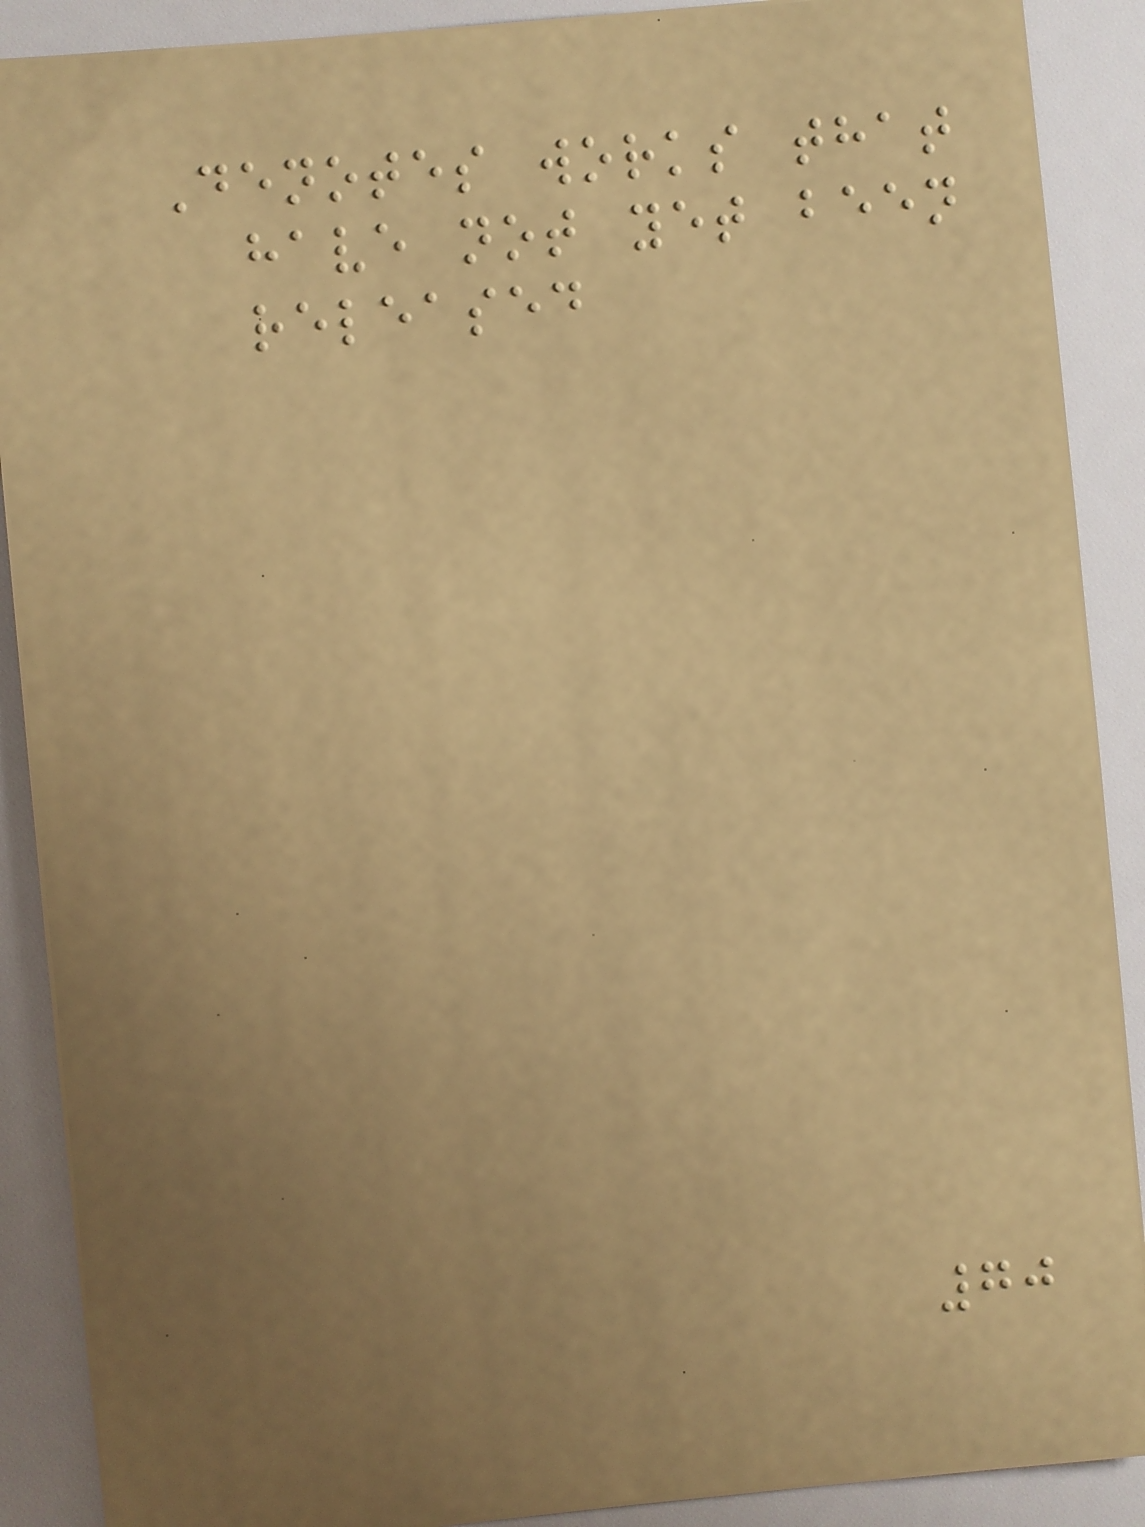Denotes works that
have not yet been
released
70
